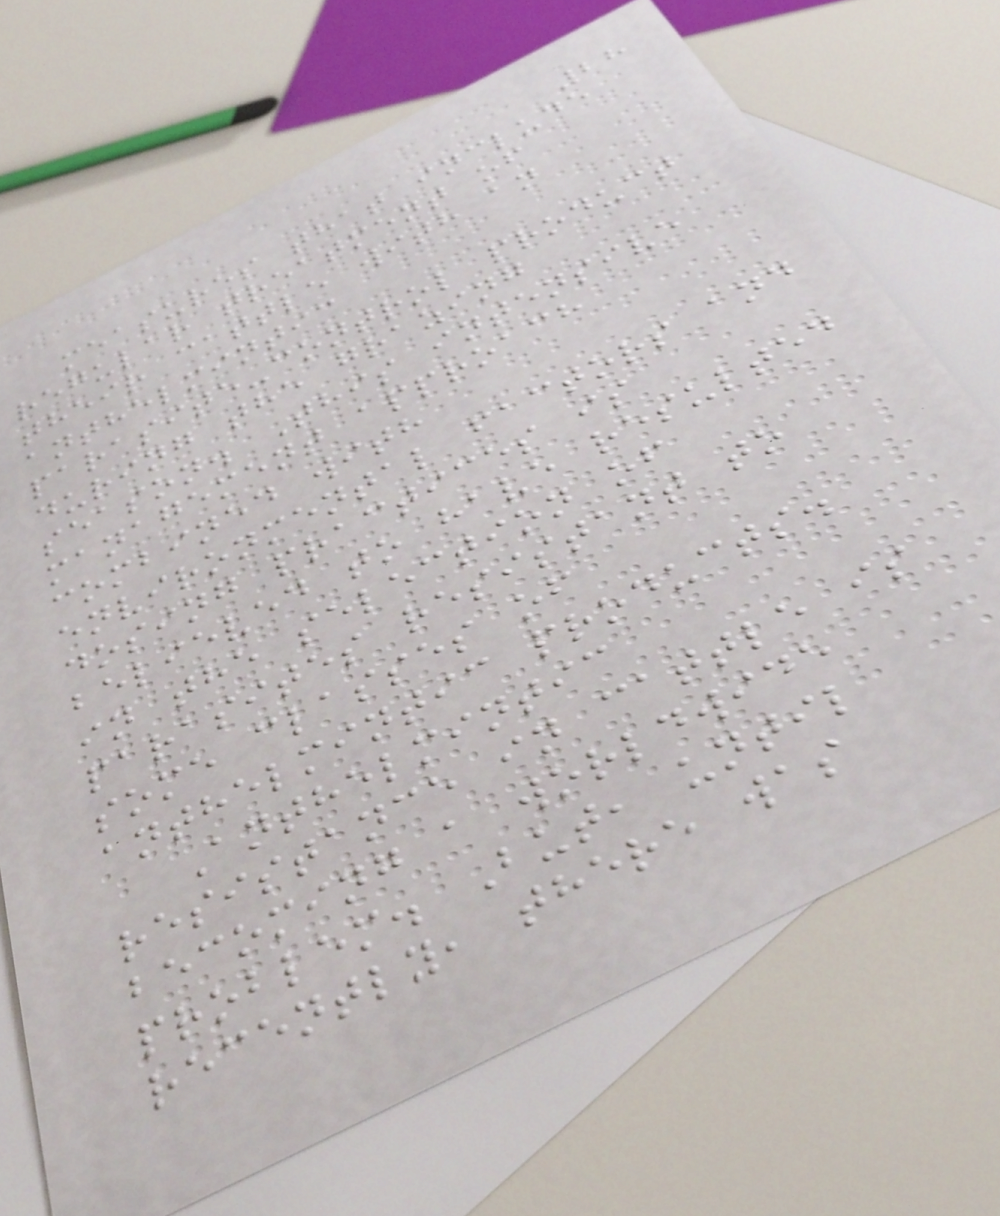28
measures that include
regular treatment of
their cattle with an
anthelmintic
parasite-control product
during the grazing
season. This intensive
management approach
combined with
environmental factors and
dosing practices is
believed to have resulted
in the selection of
parasites resistant to
some classes of
anthelmintic products.
Anthelmintic
resistance in cattle is
becoming a worldwide
problem. But, until
recently, there was
